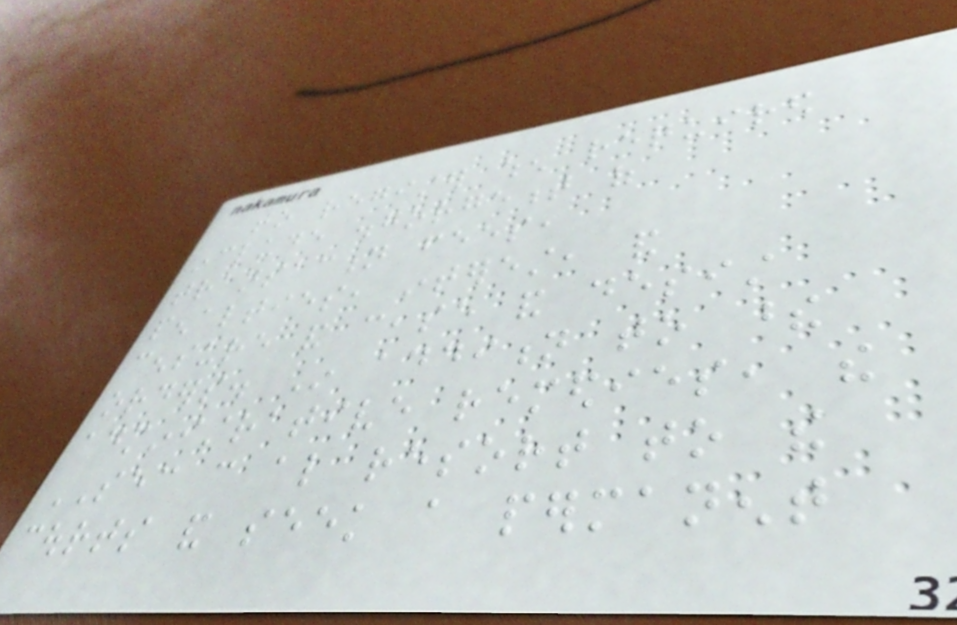to register when required
include disgorgement of
transaction fees,
penalties, interest, and
censure and cease and desist
orders. In addition to these
administrative remedies, the
SEC can also resort to the
courts and seek a permanent
